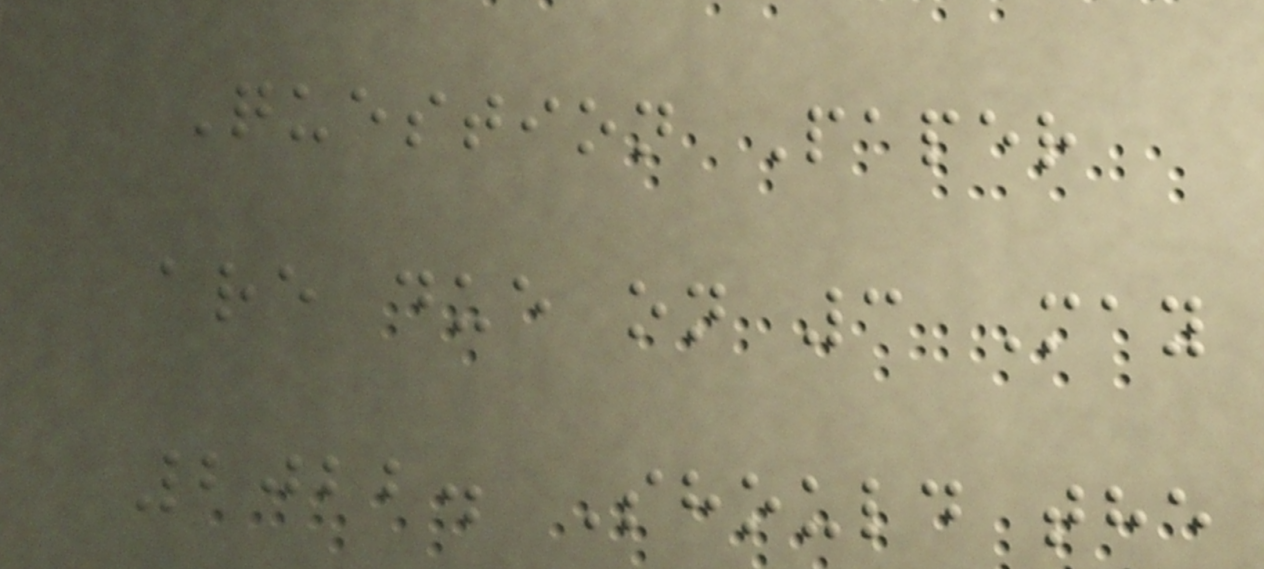Question Paper
are due on 3 May
2022. Should the
